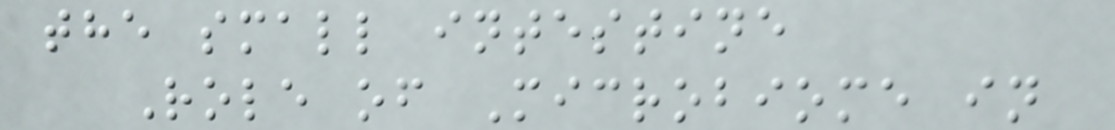the small intestine
Role of Microbiome in
